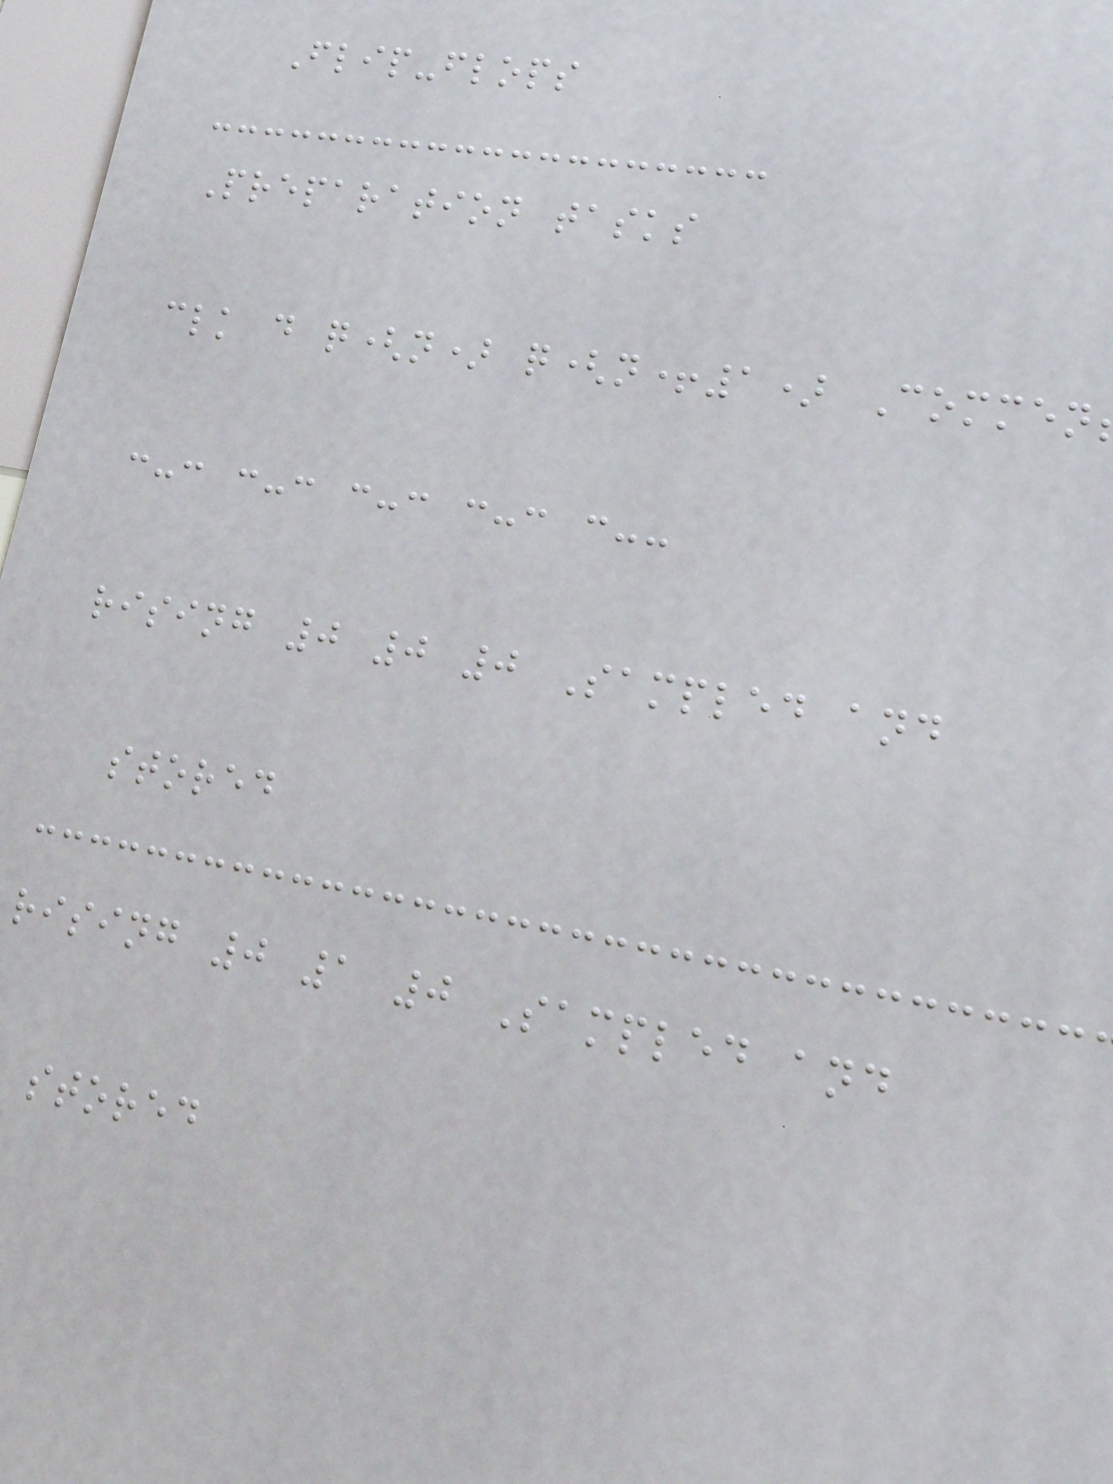Flip-flops
Preparation tasks
clk d q(n) q(n+1) Commen
:-: :-: :-: :-: :--
rising 0 0 0 Sampled and
stored
rising 0 1 0 Sampled and
stored
